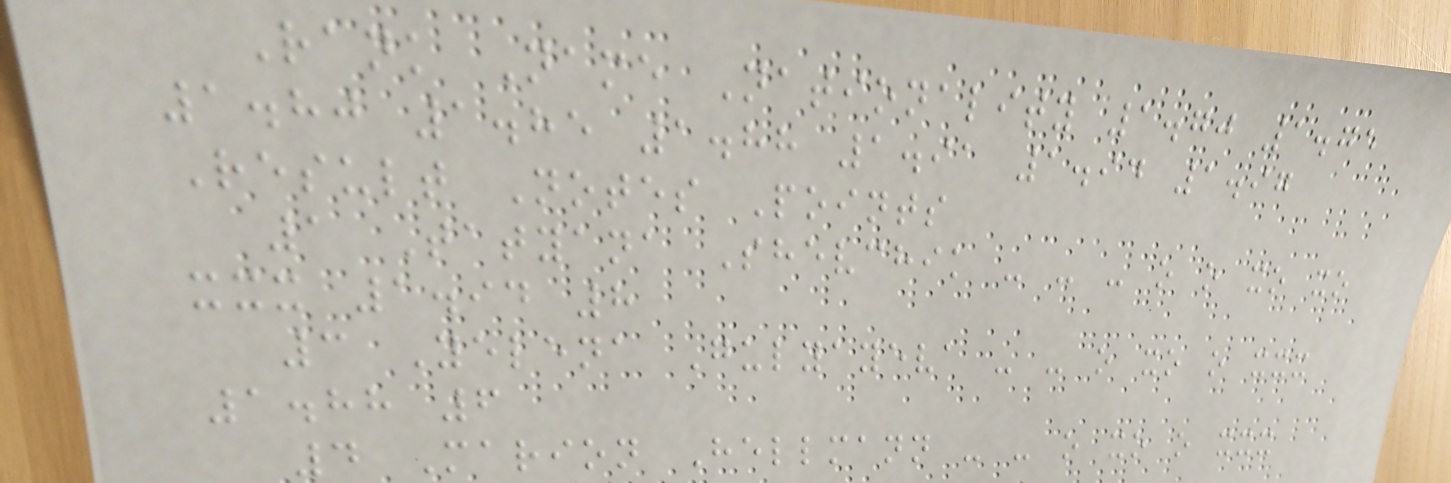Rank Name Nationality 1.70 1.75
1.80 1.85 1.88 1.91 1.94 1.97
Result Notes Points
1 Tatyana Shevchik - - - o o xo xo
xxx 1.94 8
3 Yelena Gulyayeva - - o xo o xxx
1.88 6
4 Marion Hellmann - - o xo o xxx
